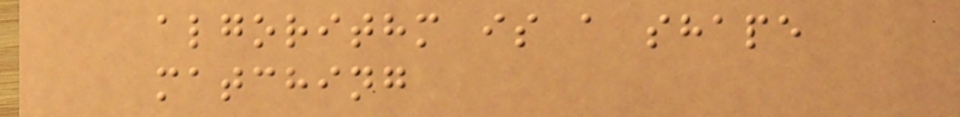algorithm is a shape
matching
